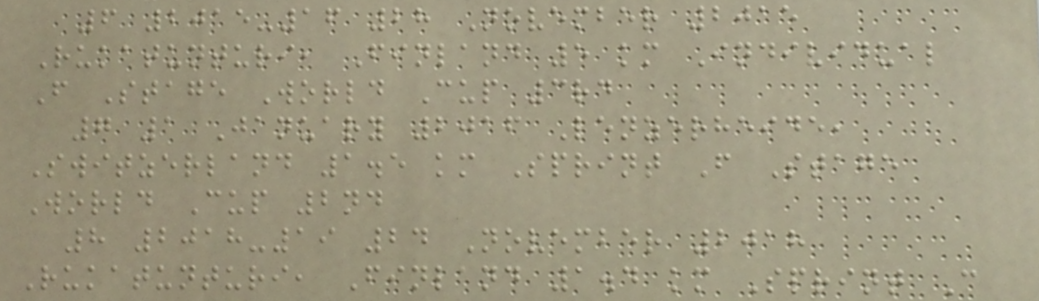6 2015-16 28 November 2015
Rukatunturi, Finland 5 km Individual
F Stage World Cup 3rd
7 1 January 2016 Lenzerheide,
Switzerland 1.5 km Sprint F Stage
World Cup 2nd
8 2018-19 24 November 2018
Rukatunturi, Finland 1.4 km Sprint C
